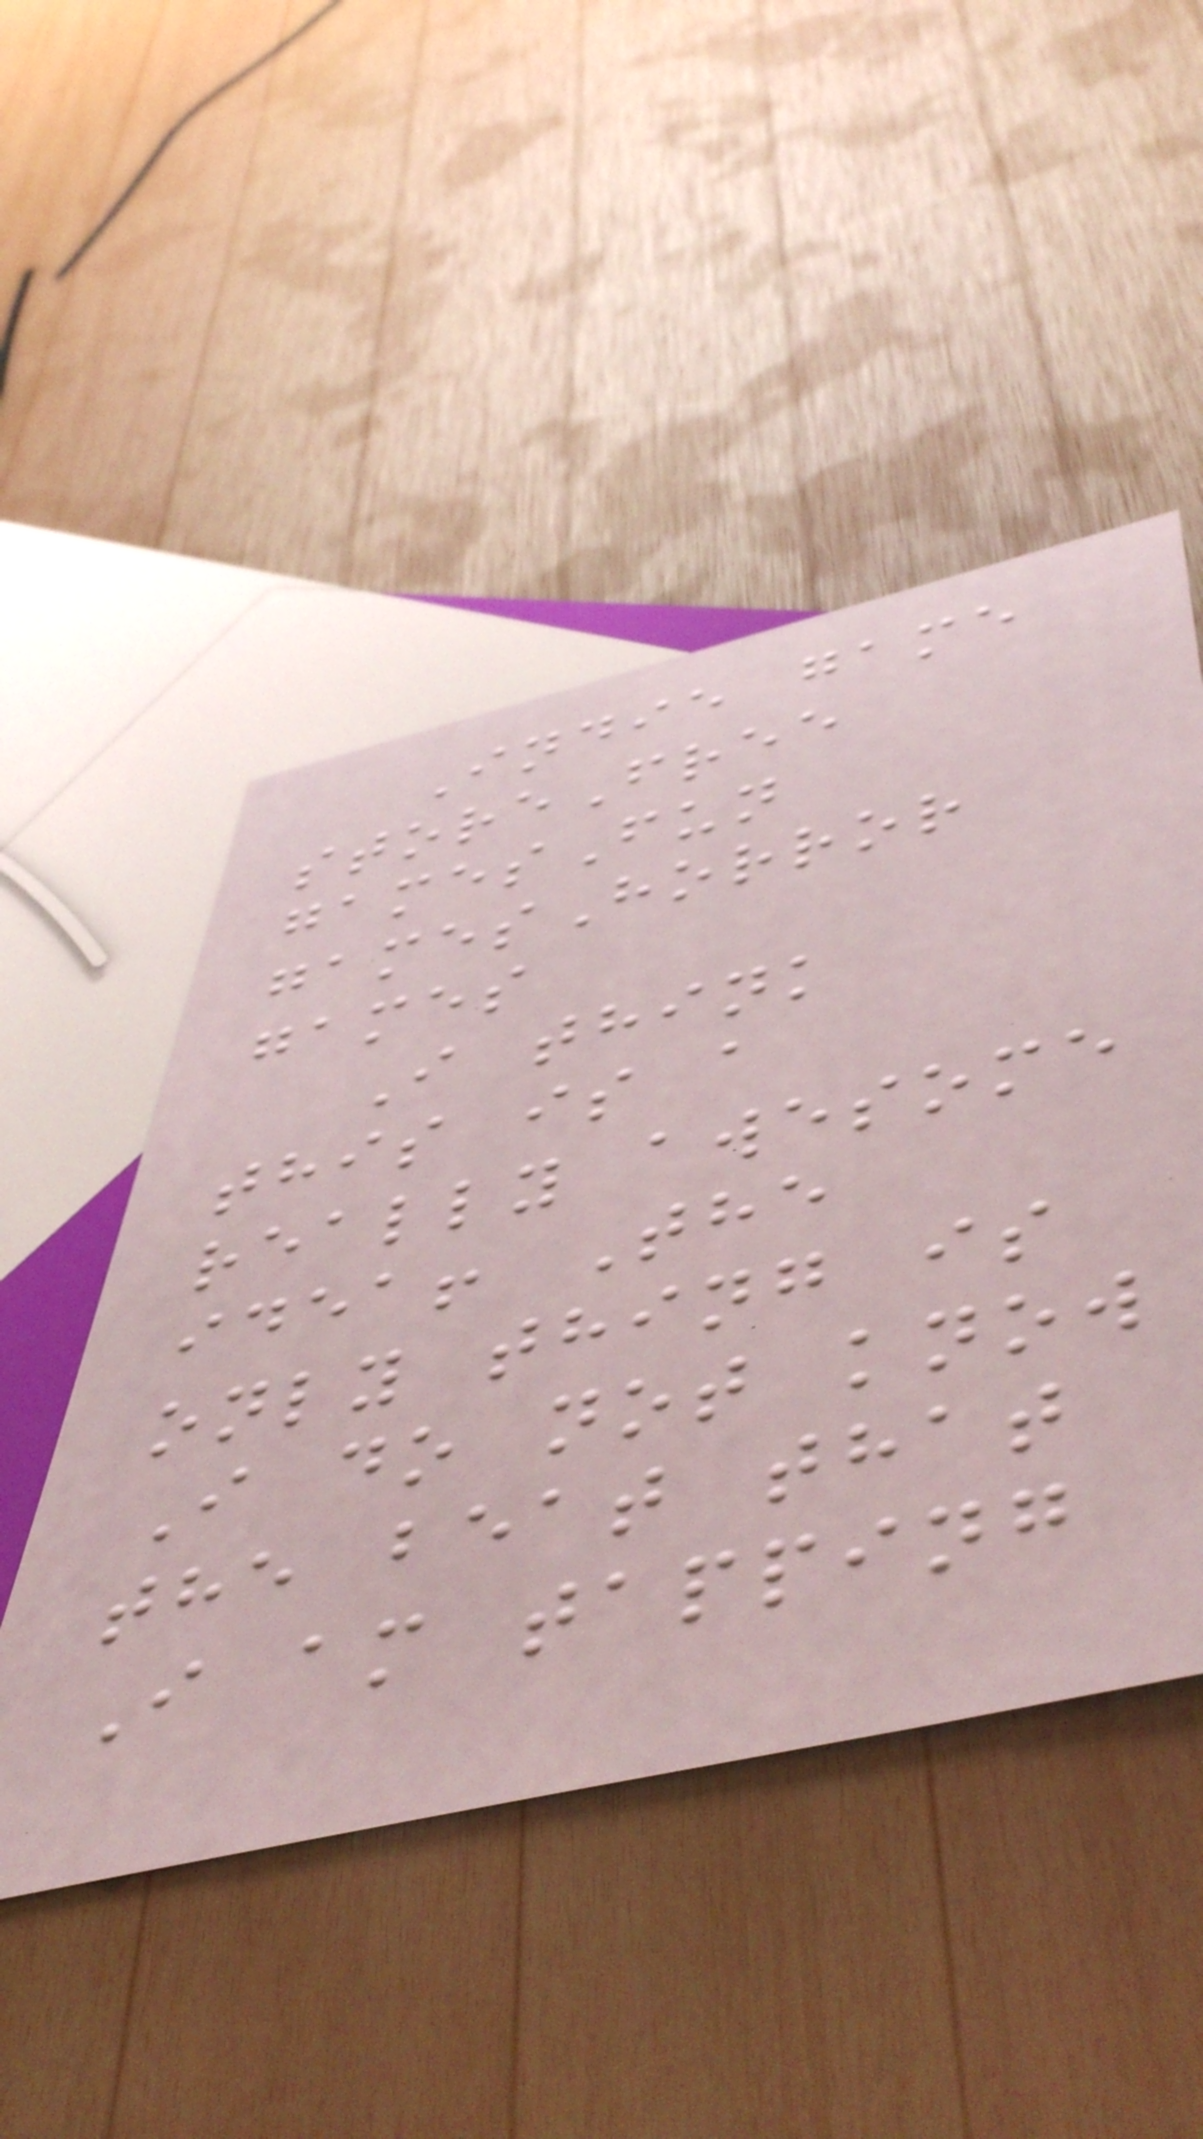Indie game
storeFree
gamesFun
gamesHorror
games
I think
this is a
really awesome
idea! The
only thing is
I do not know
the beat that
I am tapping
